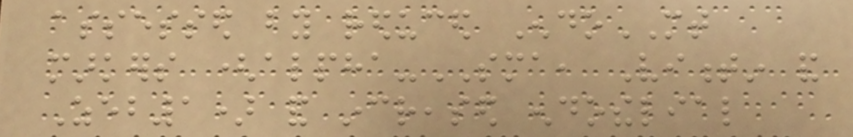assessed by reduced EndoMT
markers (alpha-SMA, Vimentin and
Zeb1) and increased endothelial
